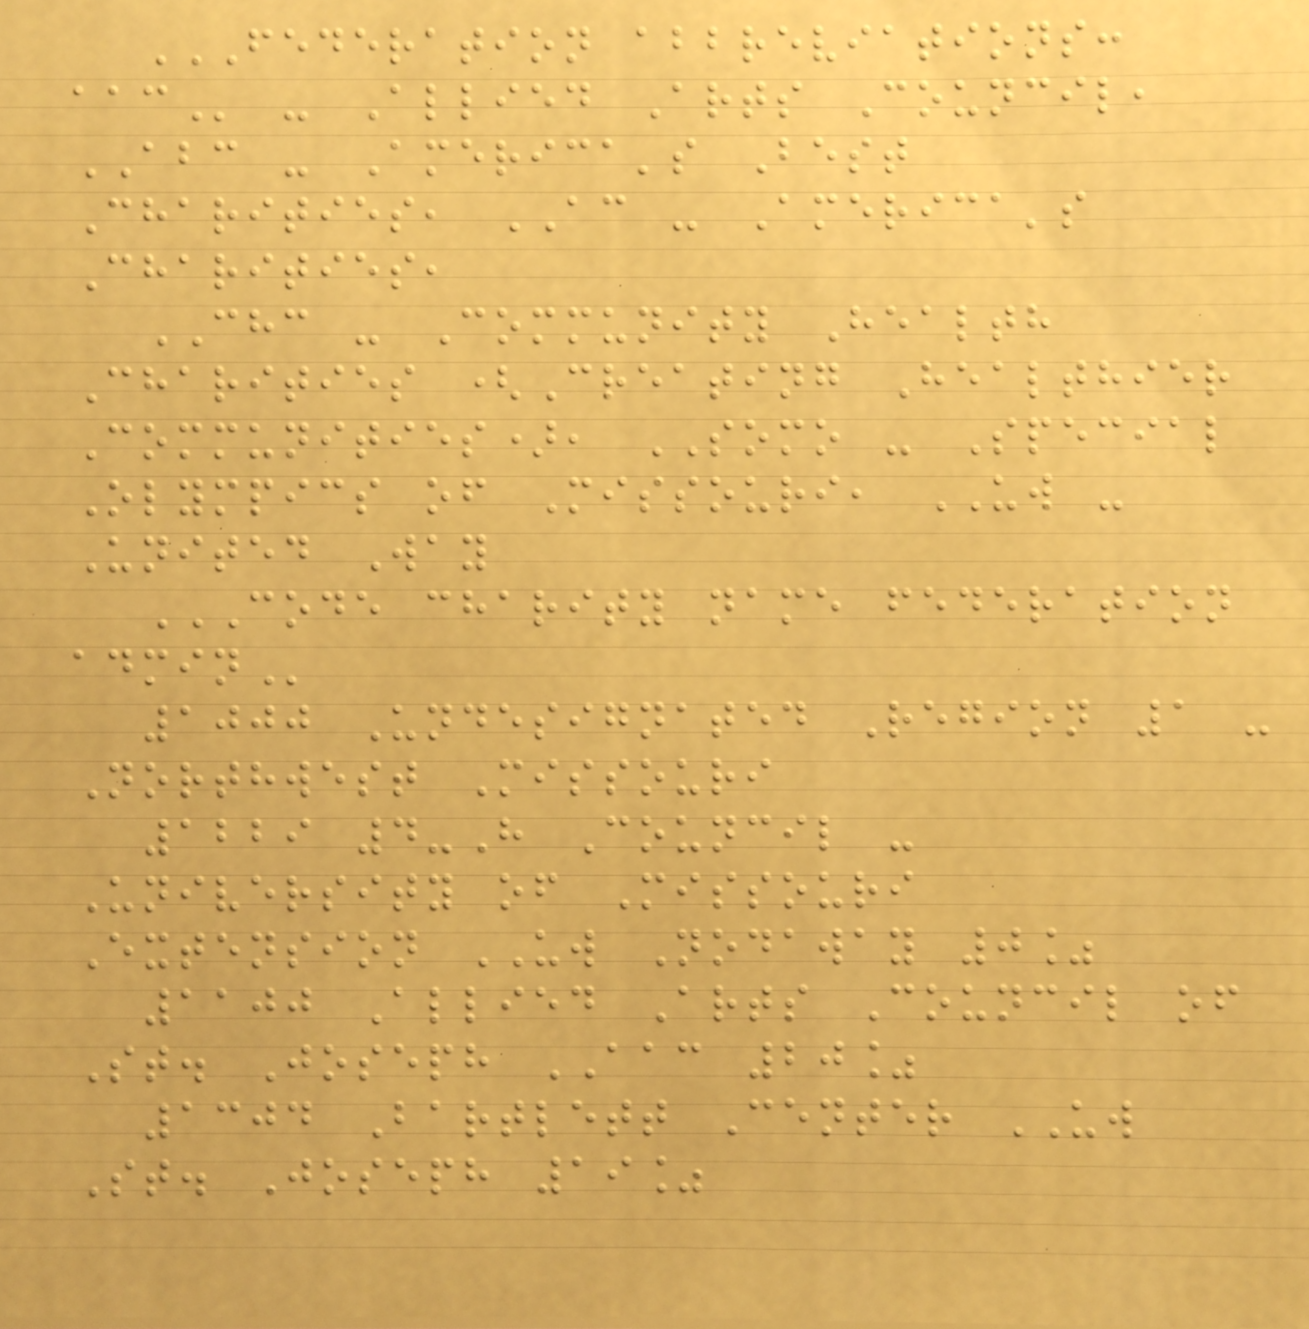FEDERATION ABBREVIATIONS:
AAC - Allied Arts Council,
ABC - America's Best
Charities, AC - America's
Charities,
CHC - Community Health
Charities (Creating Healthier
Communities), SOMO - Special
Olympics of Missouri, UW -
United Way
CODE CHARITY NAME FEDERATION
ADMIN
1000 Undesignated Region 1 -
Northwest Missouri
1229 4-H Council -
University of Missouri
Extension UW Nodaway 0%
1100 Allied Arts Council of
St. Joseph AAC 20%
1304 Bartlett Center UW
St. Joseph 19%
